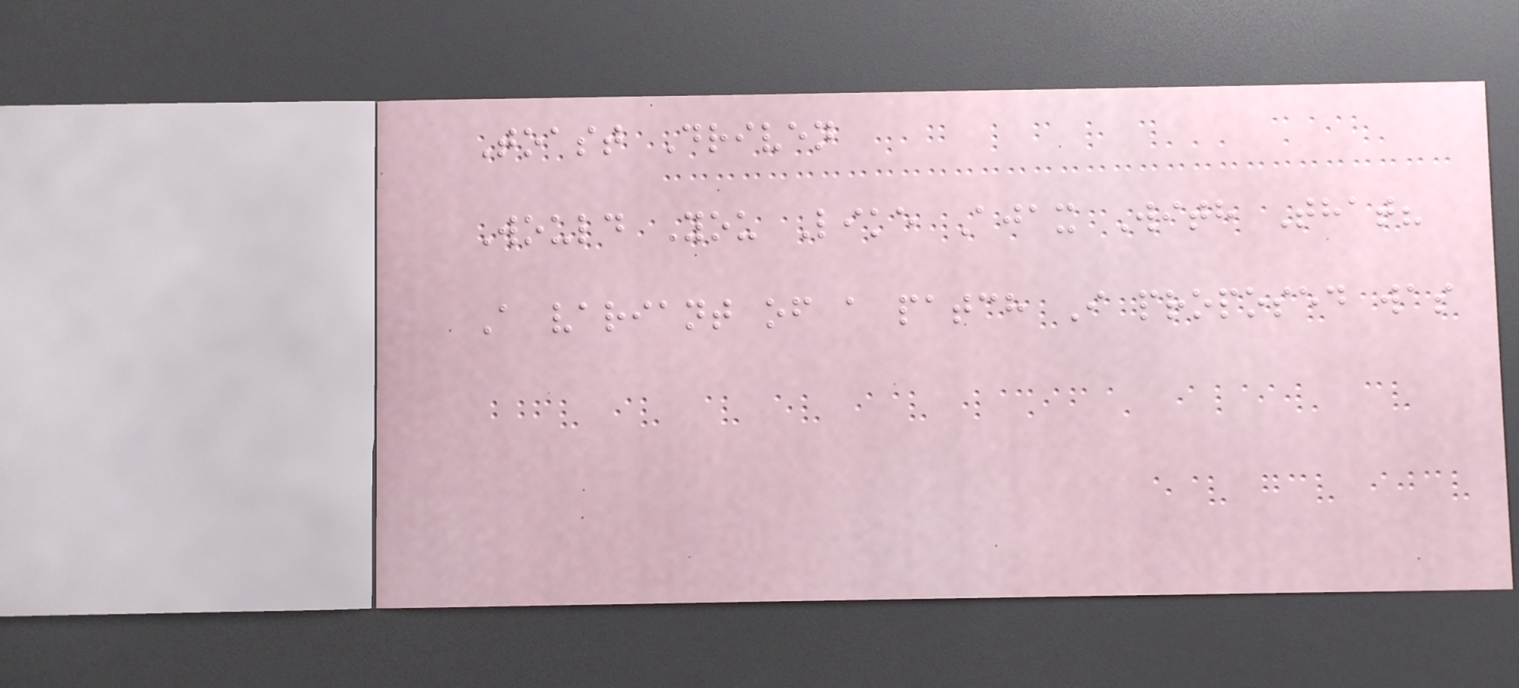Toast Driven
Would You Like Ajax With That?
A variant of a patch I proposed was
